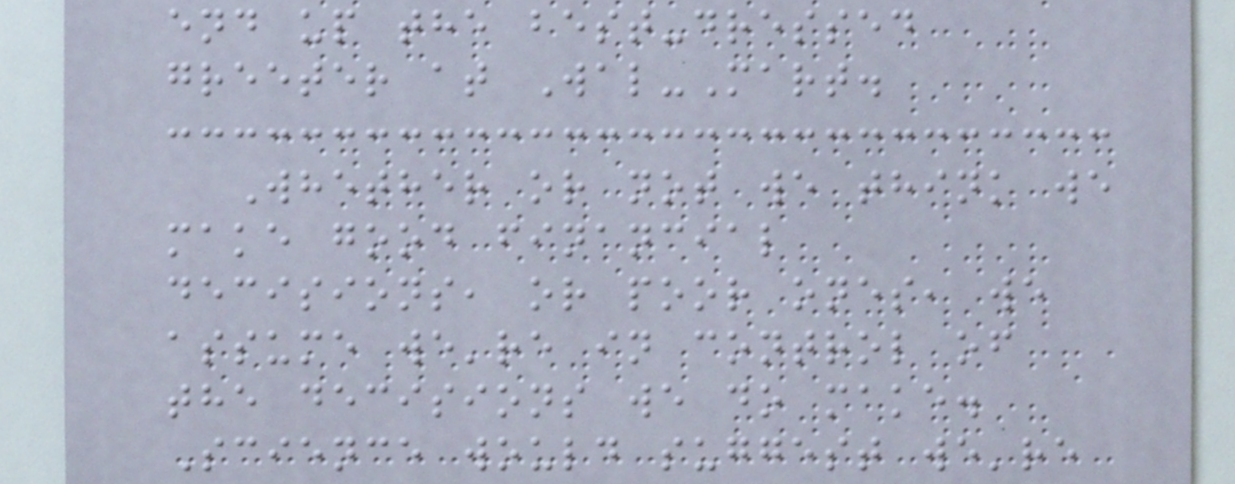end up the best-dressed
greeter at Wal-Mart.
Whether or not we think we
make good financial
decisions, or poor ones, we
assume we're in control of
the decisions we do make.
Science would suggest we're
